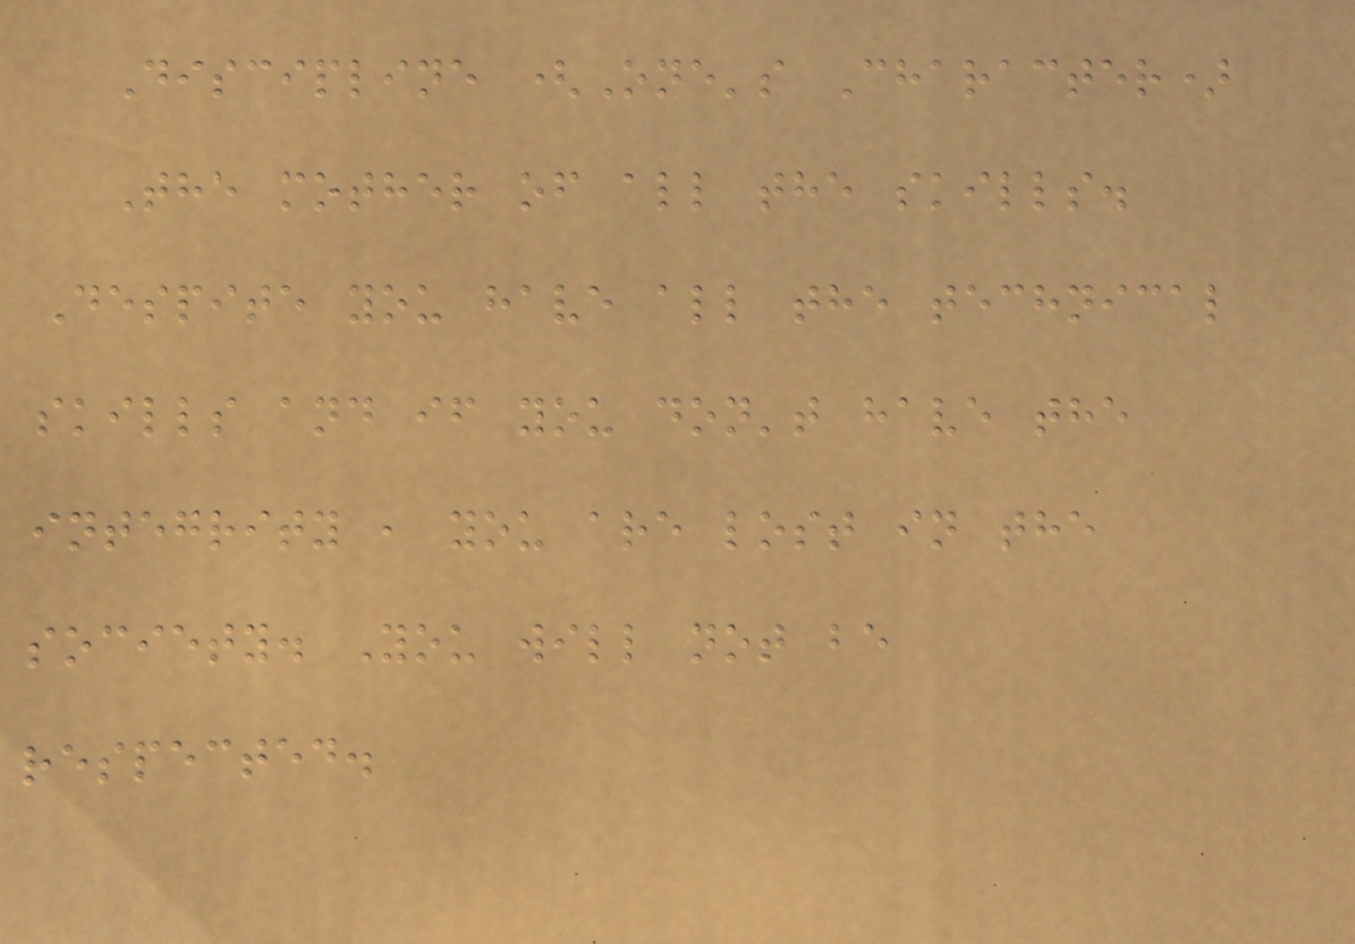Discipline (One's Character)
The mother of all the skills.
Despite you have all the technical
skills and if you don't have the
integrity , you are lost in the
society. You will not be
respected.
